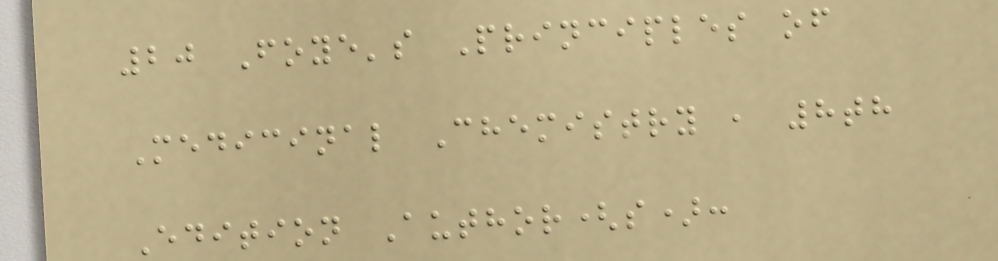20 Foye's Principles of
Medicinal Chemistry , 8th
Edition Author(s):
